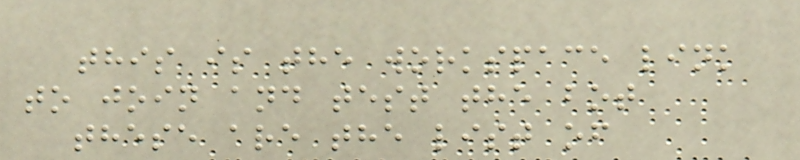this is the workspace link
to join and test the bot
these are the list of
